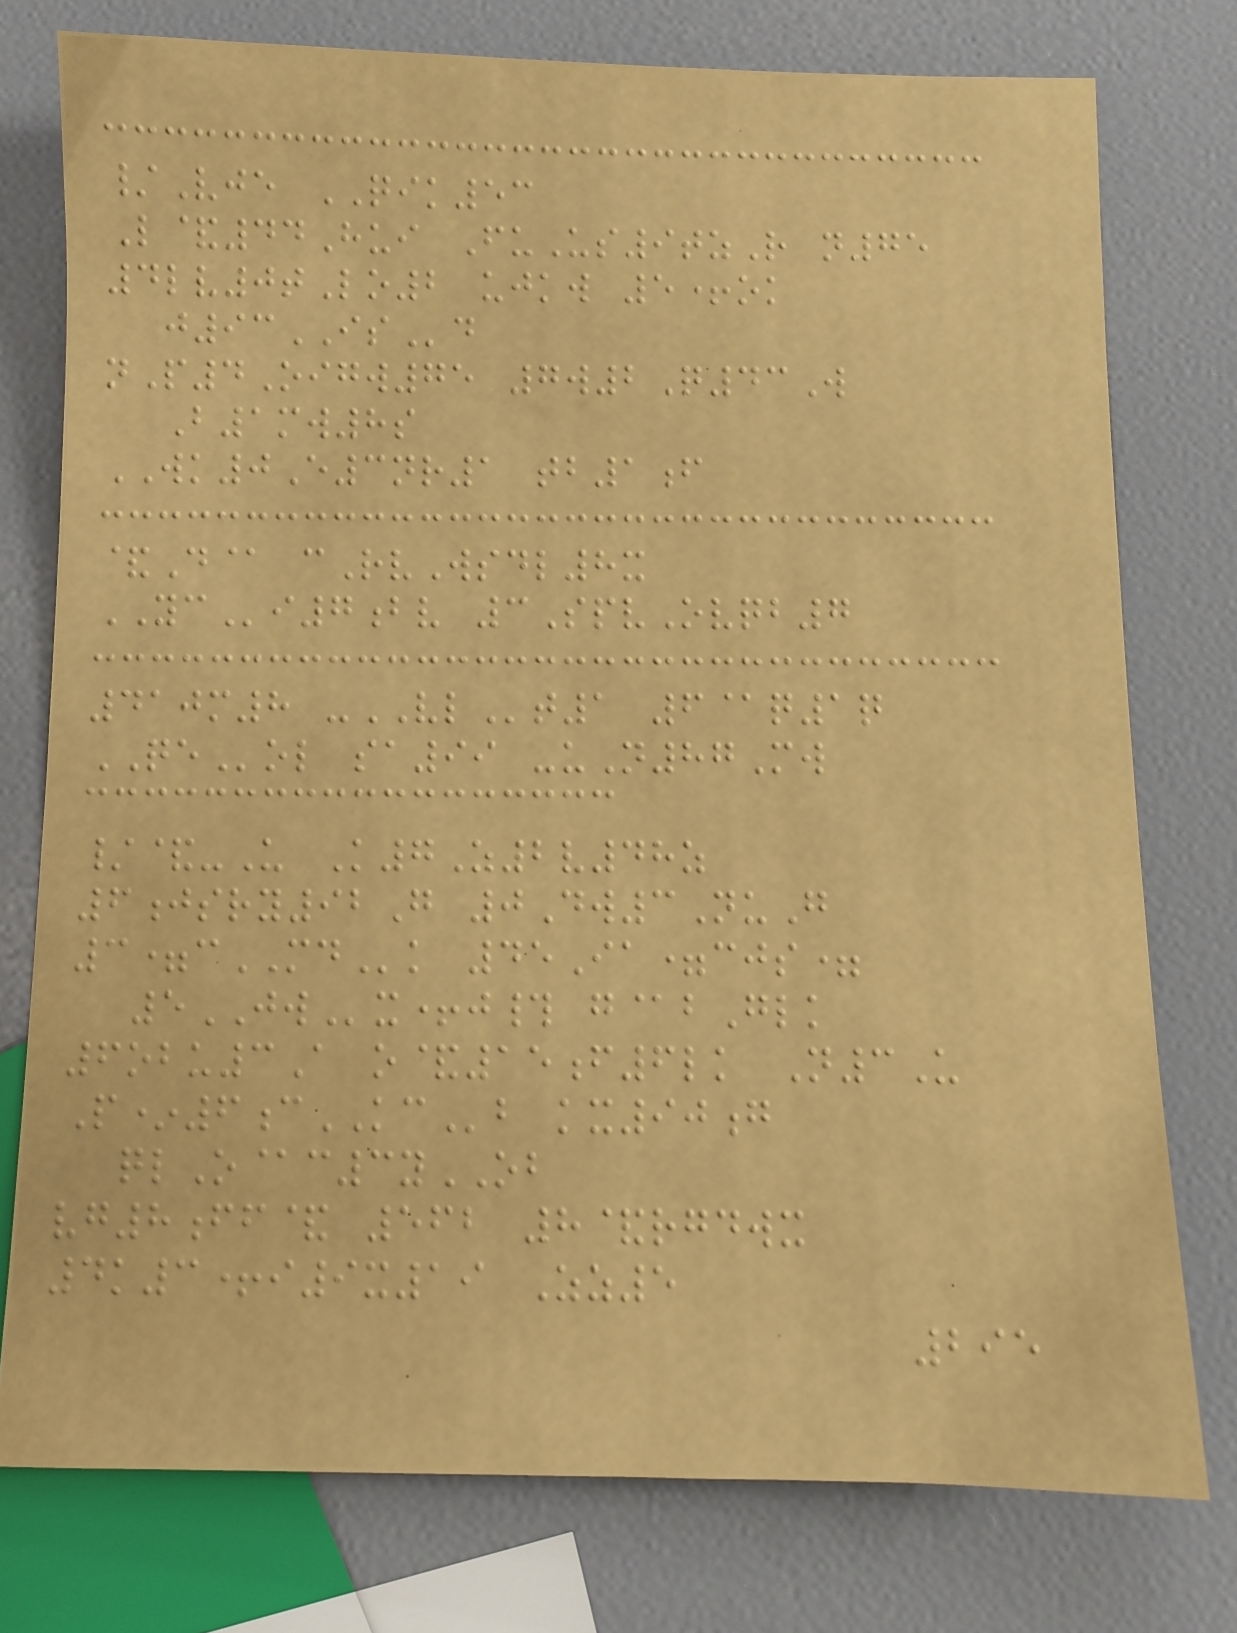/Vje QIK53
L&44Hui FuUs9tzR n75
4lv0tLo2 ujkw 5+ok
j93ISd
nP4Oigw75 7w2Q43W
B1mw8s
WK0E3nr1 tb1f
&D@ cRvWsdl8x
YCi7bv 3SpvOvqb7
410m8 -VLt1 6@q1q
QEol sa99 -uN87Mw
/&-U K7Z2v48z
6jsry92G 0Dw3NuG
3=cMDk 45Ia=cjs=
5JWx+j# g@bGlk
6obu3A o&15f6lk N3U
P*6cKCb kx90g
qlO@c3yOB
vg8ff& 562 8&rgdwx
4k3+i9x19 Zz5
295
